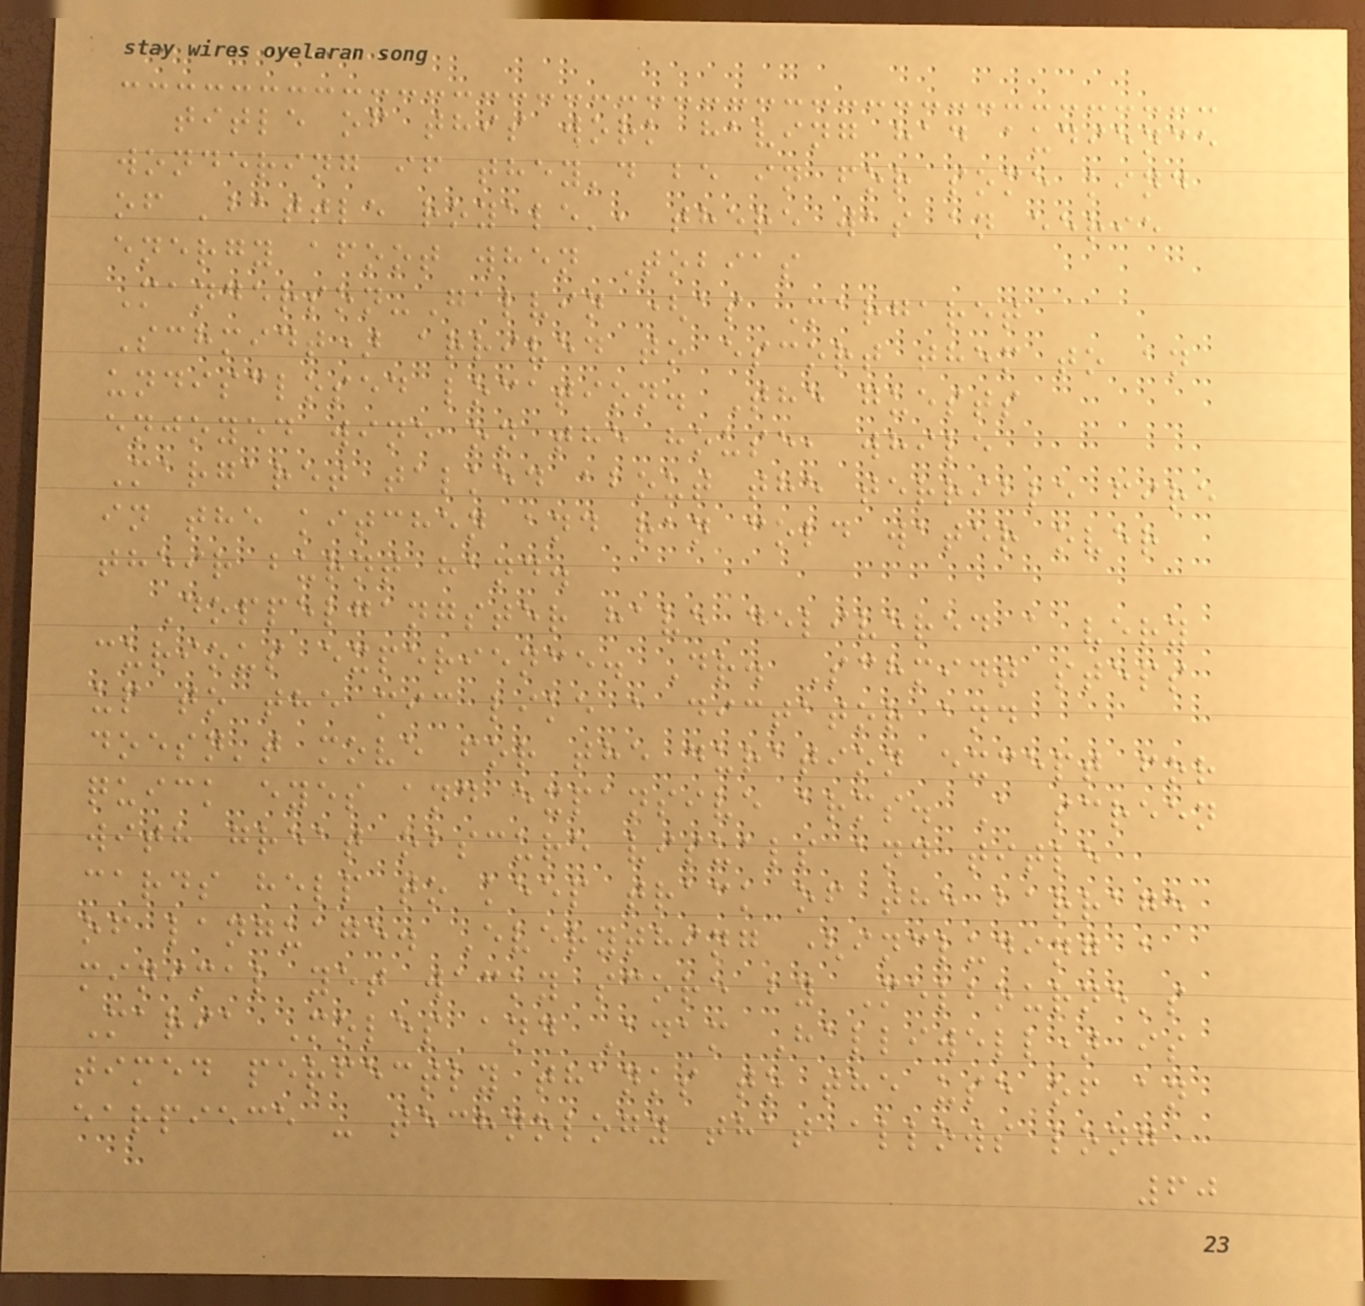title of this work having had audience
wondering if they'd be in for some kind
of 'battle royale', there was an eerie
energy afoot when Tobias
Manderson-Galvin (as Margaret
Schmidt) arrived to escort them to an
undisclosed location. The guests
enjoyed wine on the house, while
Margaret talked about the terrible fire
in the kitchen and ran cold water over
their burnt hand.
Doppelgangster have delivered a very
curious experience. Dr. Schmidt steps
up to the mic like a dictator and
doesn't move for the duration except for
quick eyes and expansive arms. A screen
with great obscure visuals and title
cards help to keep track of the barrage
of language. Everything (including a
minimal yet wacky score by Melbourne's
Maria Moles and Adam Halliwell) is
timed perfectly thanks to the use of an
earpiece - technology that allows long
60
